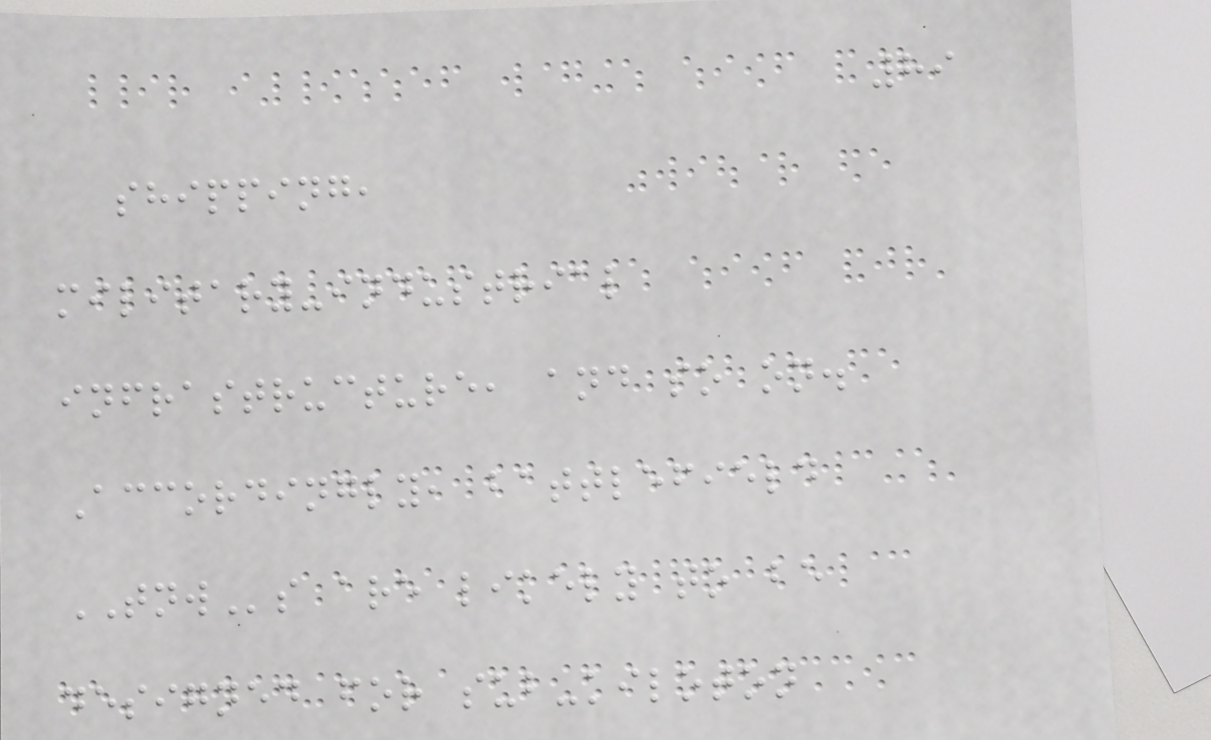89
shipping,
military-industrial
infrastructure, and so on.
Accordingly, battlefield
TNWs are likely to be
designed for sub-kiloton
